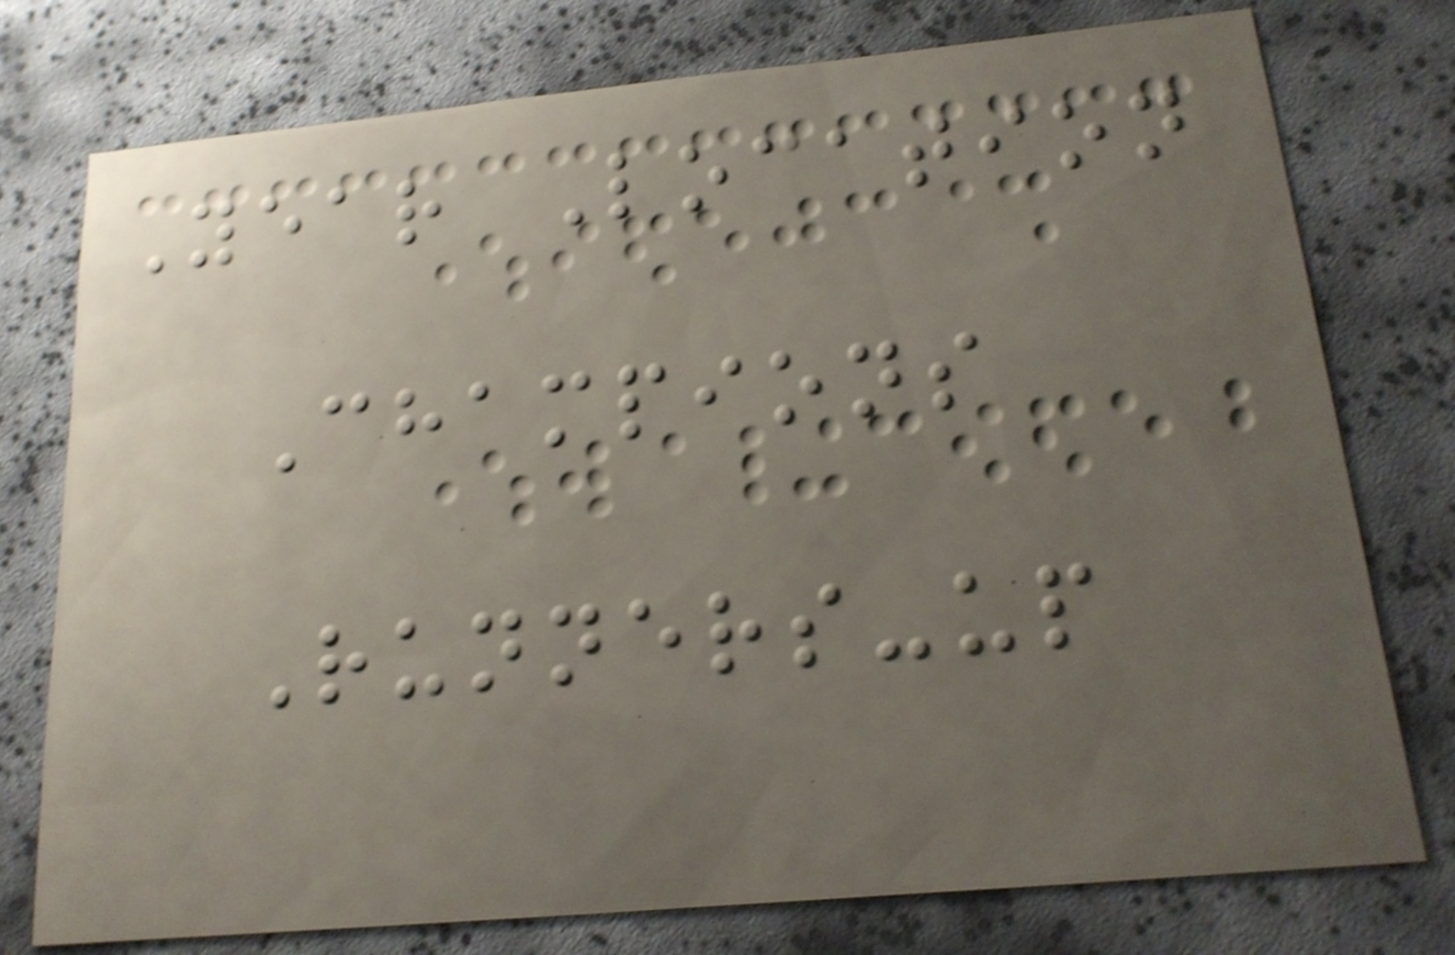Year Location
Champions
Runners-up
